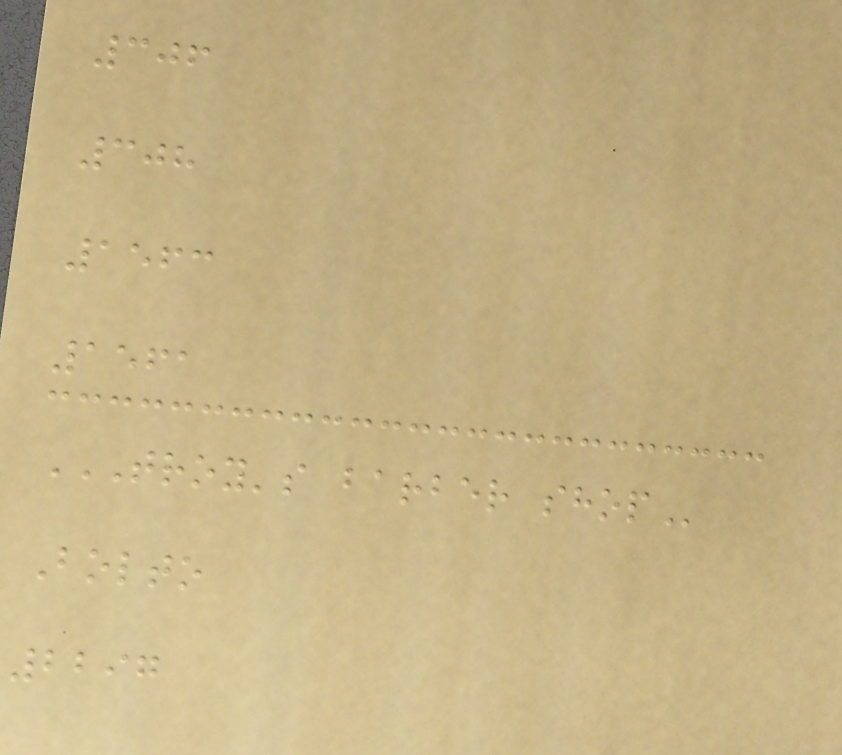306
308
1563
1561
TROY'S BARBER SHOP
Bolto
2297
